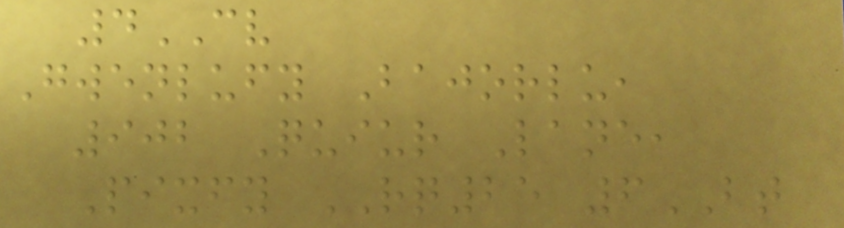4CV
Gwenlufy Bajorlu,
902 Quiur Lane,
Pixfy RQ25 6BT
